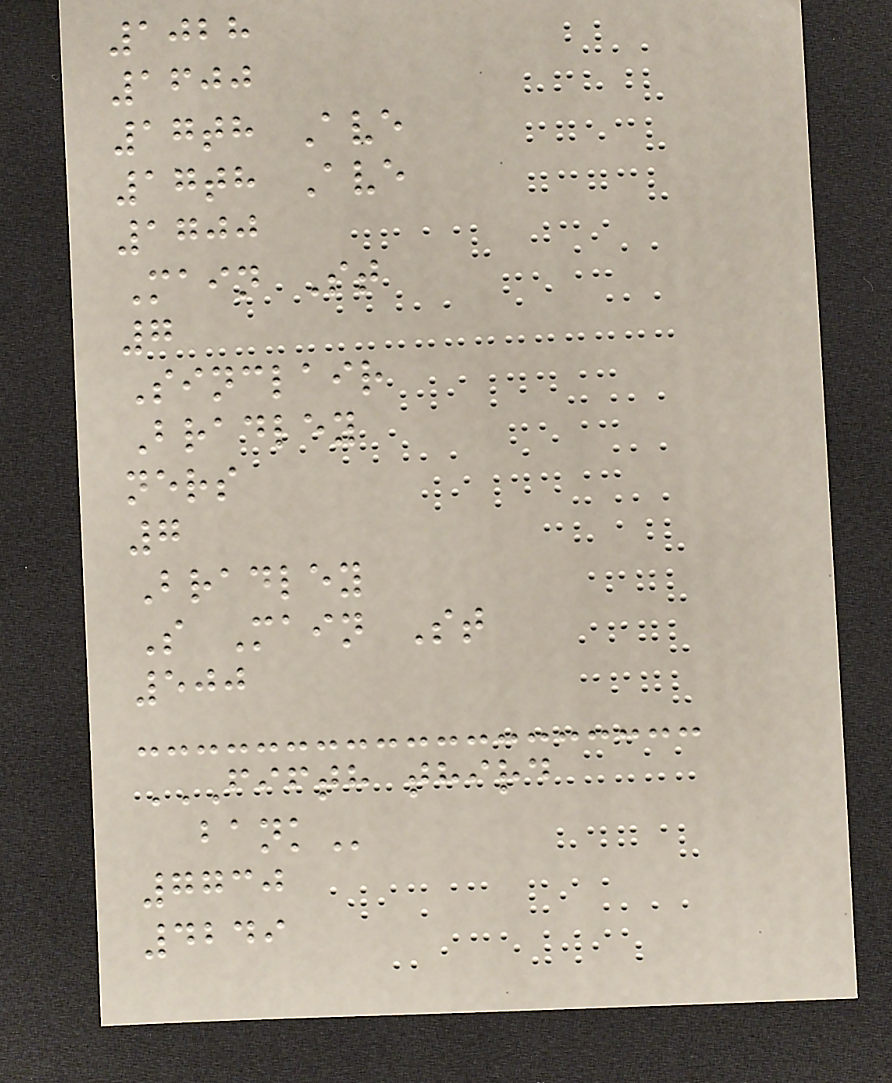1028
1600
17th Ave
17th Ave
1700
Main St
7
Sinclair
Bradley
ners
7
Bradley
S Main St
500
FIFTH THIRD
BANK
7730
4249
